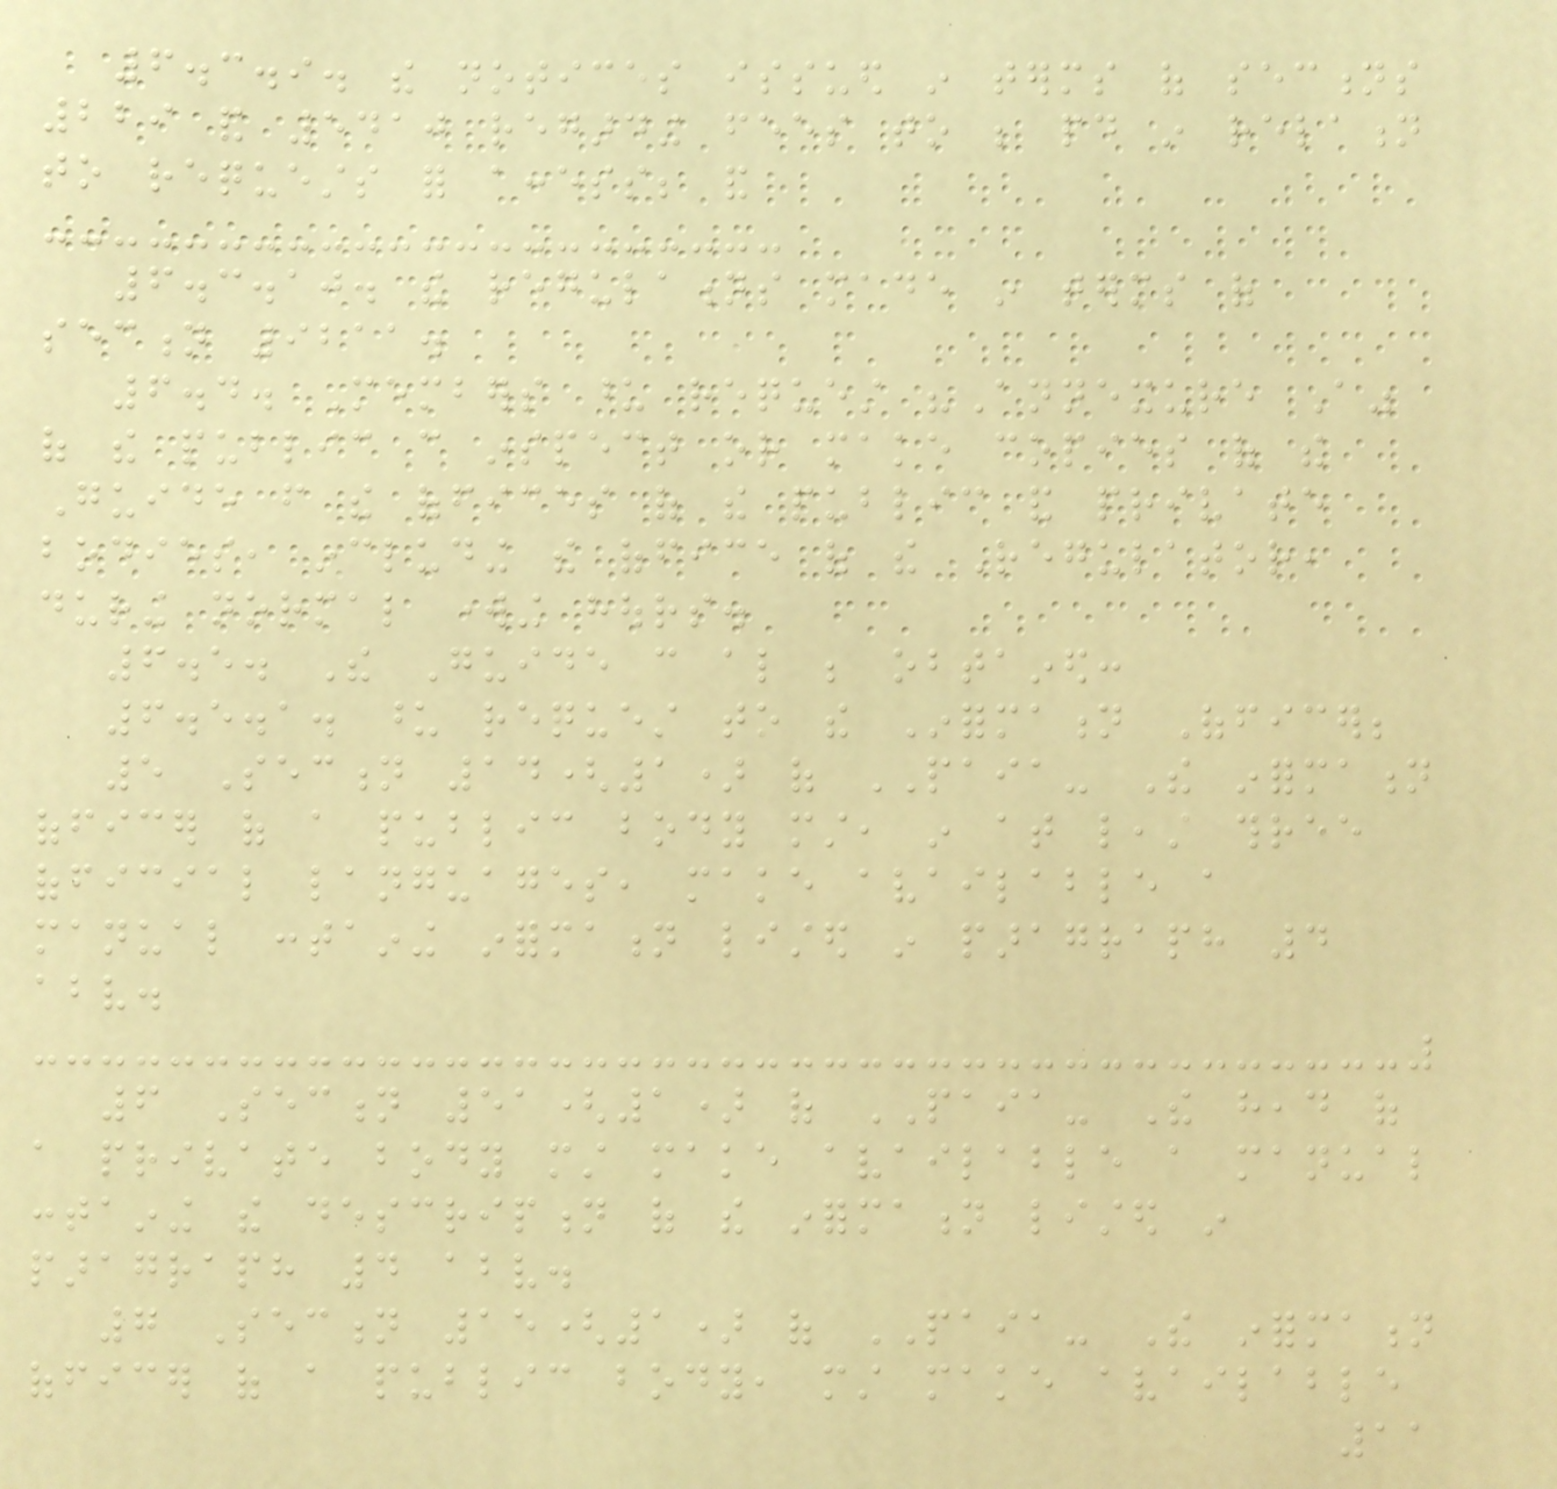6.3.9. the notices issued in terms of sections
229 and 5410 regarding fees to be paid in relation
to requests for access; and
6.3.10. the regulations made in terms of
section 9211.
6.4. Members upon request "Annexure A"
of the public can inspect or make copies of the
Guide from the offices of the public and private
bodies, including the office of the Regulator,
during normal working hours.
6.5. The Guide can also be obtained:
6.5.1. upon request to the Information Officer;
5 Section 14(1) of PAIA- The information
officer of a public body must, in at least three
official languages, make available a
manual containing information listed in paragraph 4
above.
6 Section 51(1) of PAIA- The head of
a private body must make available a manual
containing the description of the information listed in
paragraph 4 above.
7 Section 15(1) of PAIA- The information
officer of a public body, must make available
11
